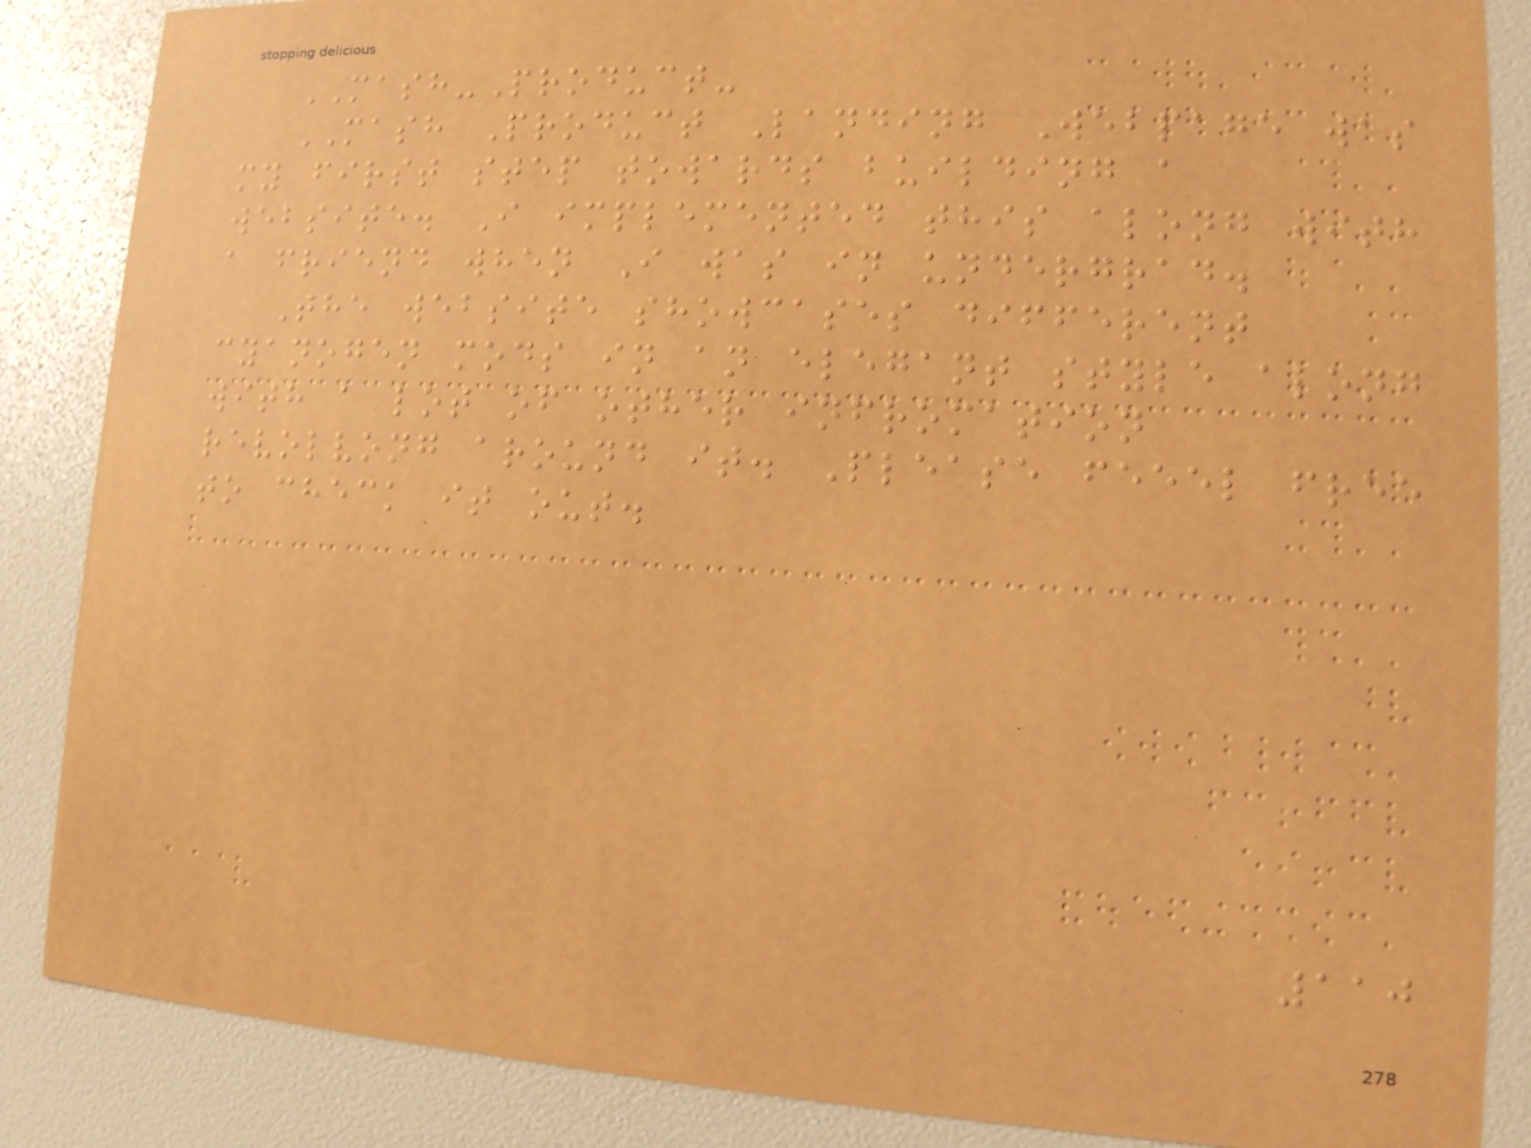MASH-Product-
MASH Product Landing Webpage was
my first step towards building a
website. I implemented this along with
a friend when I was in undergrad.
The website showcases different
cyanogen mods in an elegant style along
with a lot of other infromation
revolvong around it. Please feeel free
to check it out.
110
